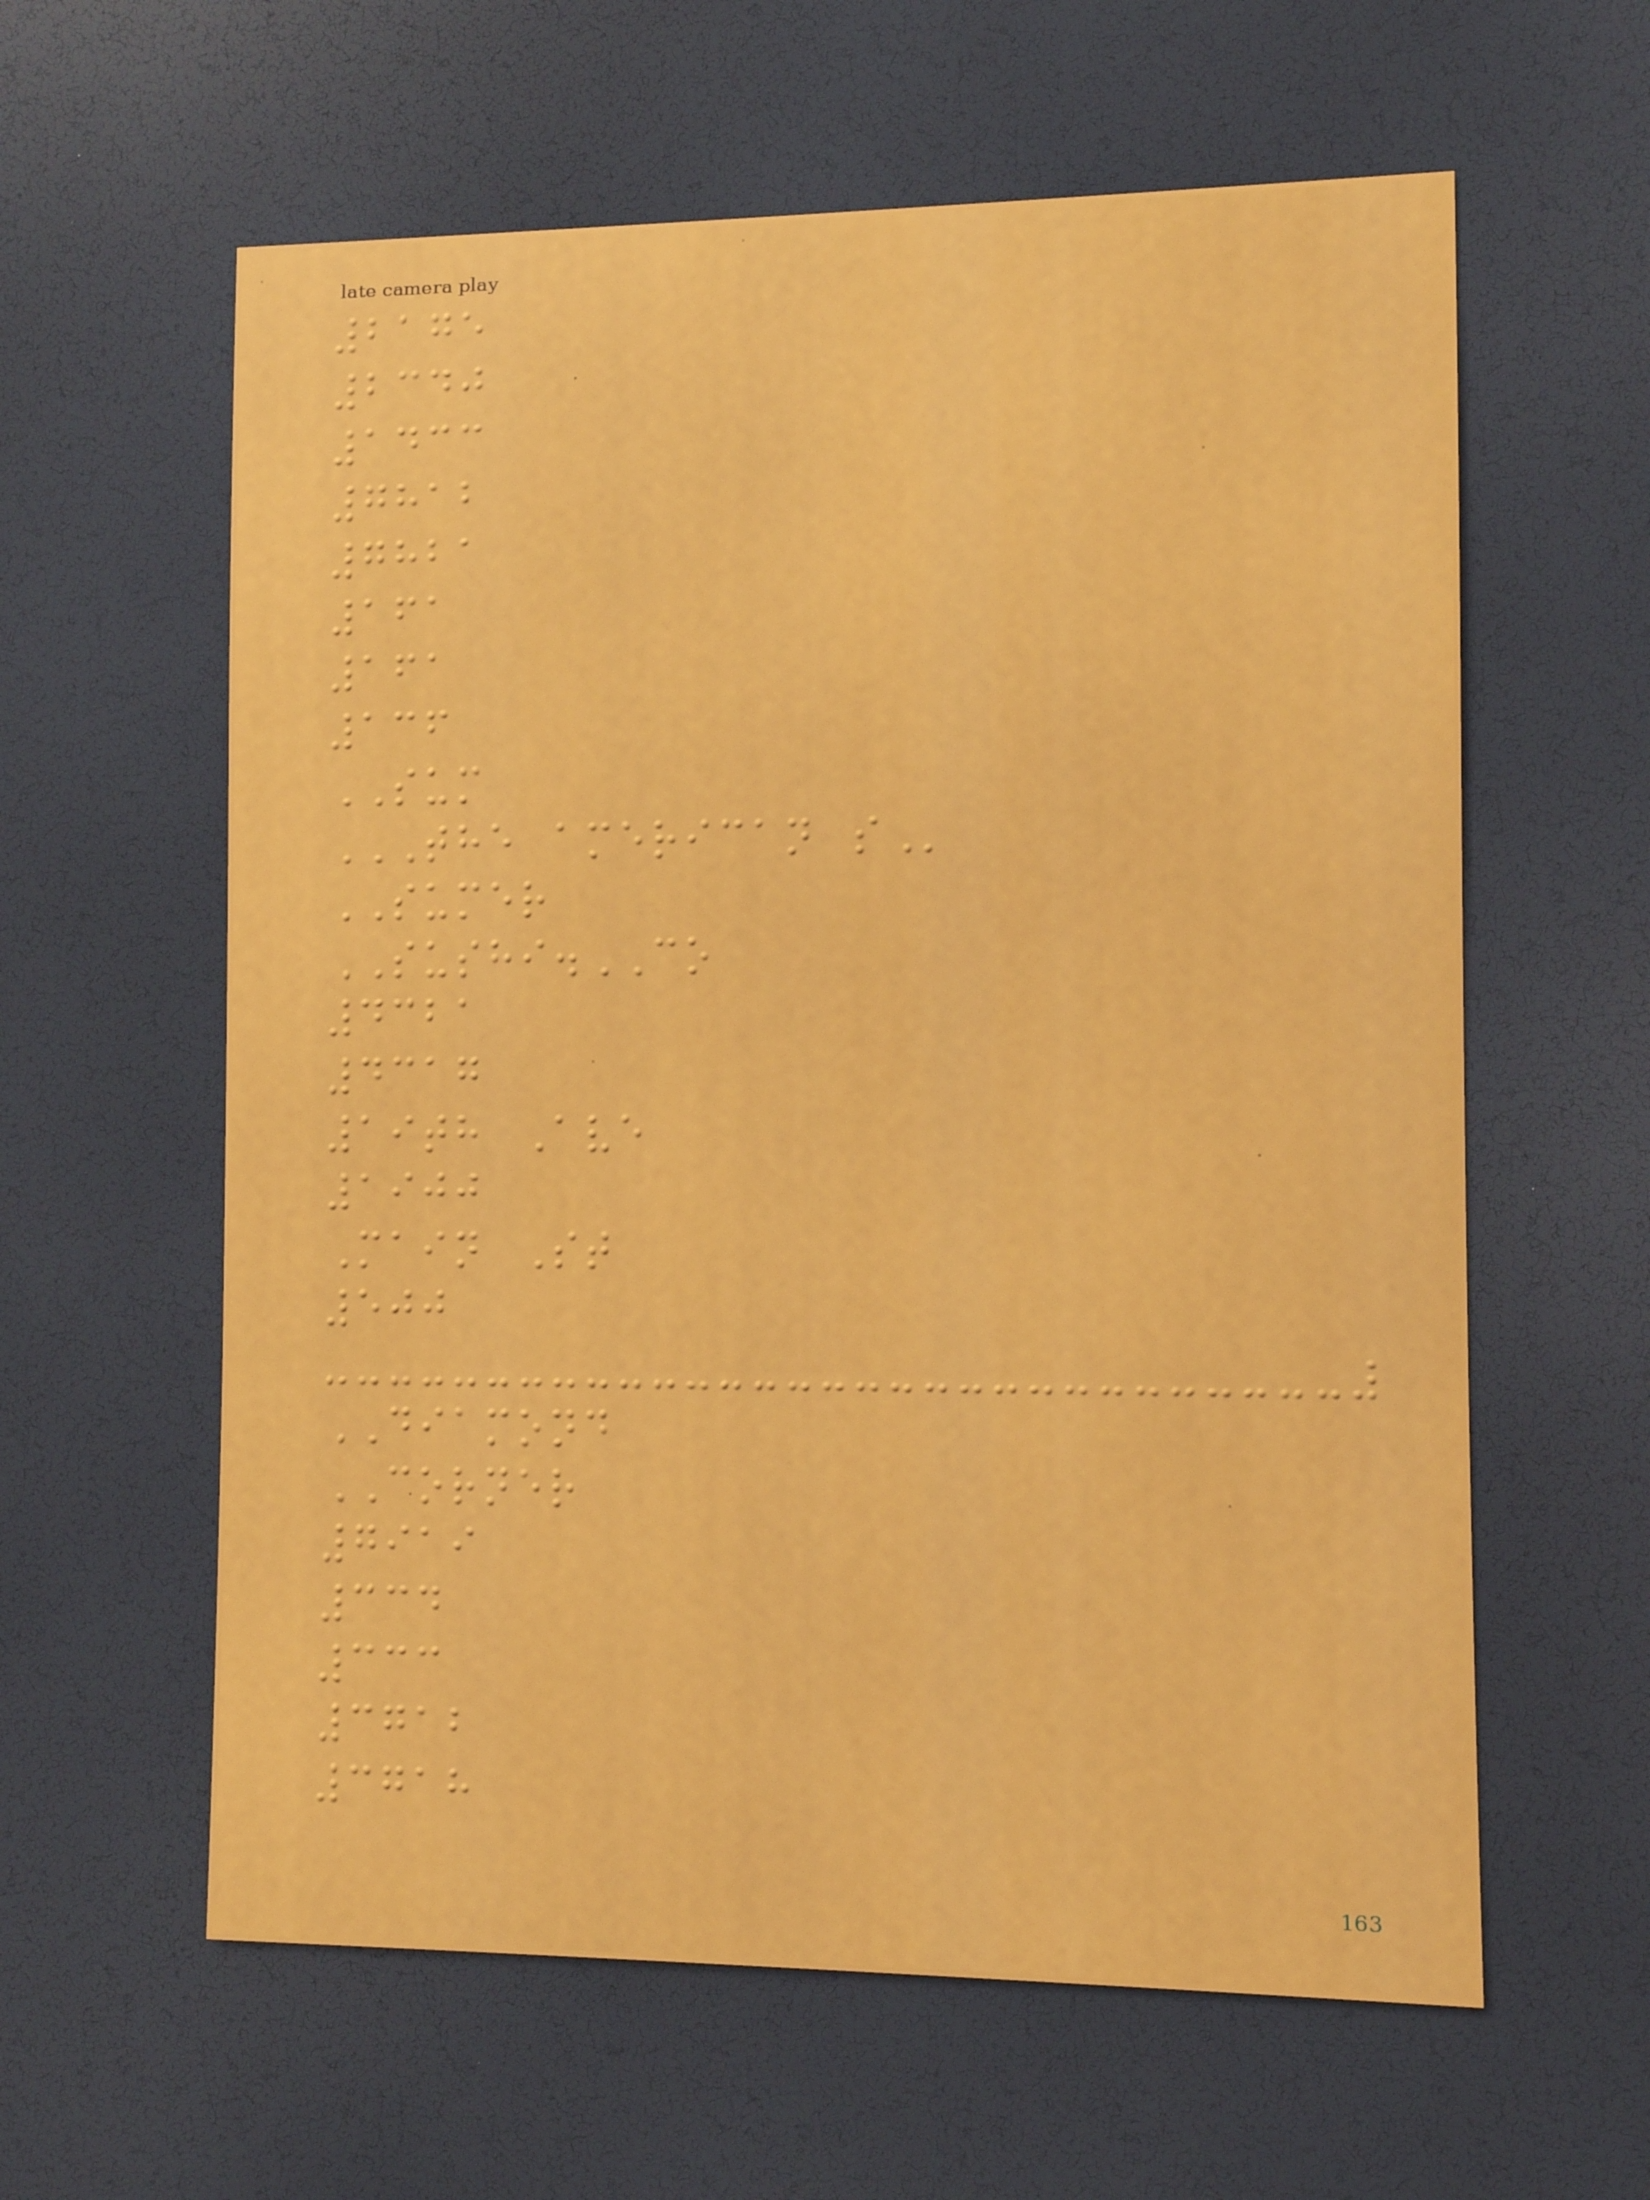2175
2340
1433
7812
7821
161
161
136
SUM
THE AMERICAN S
SUMER
SUSHI.CO
4321
4317
19th Ave
1900
Main St
500
DIAMOND
CORNER
7919
334
333
3712
3718
